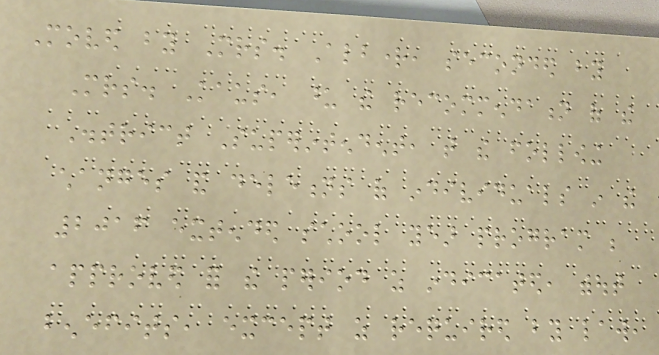Moved by Mrs. Albright, seconded by
Mrs. Kaus, upon the recommendation of the
District Superintendent, that the following
changes and deletions of individuals in the
2016 extended school year program be
approved for the period as indicated, without
benefits, except as required by law,
